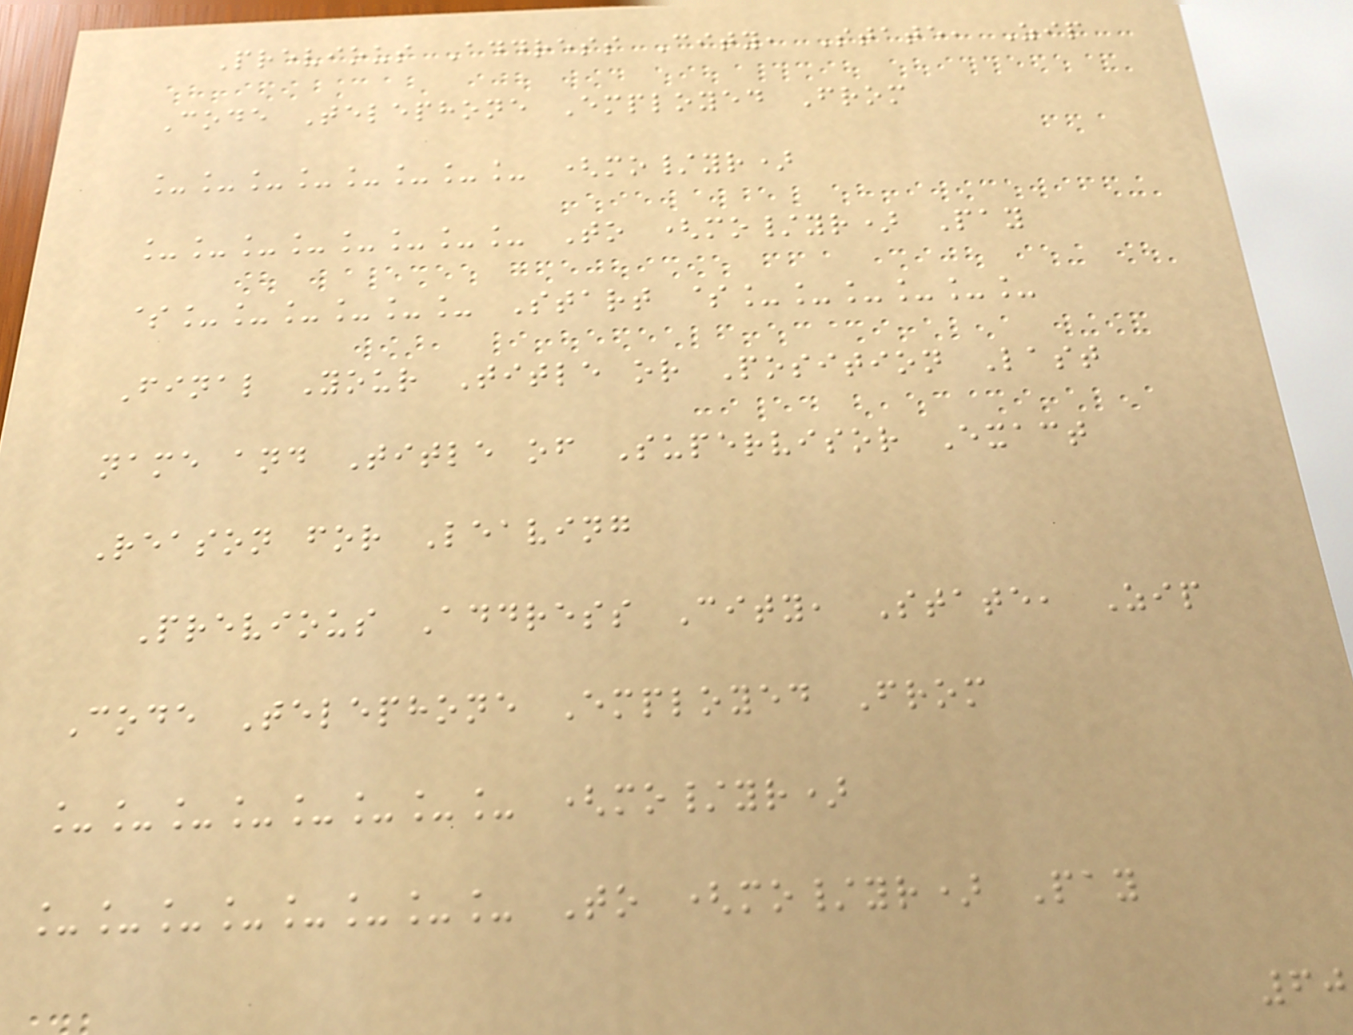Previous Address City, State, Zip
Code Telephone Employed From
________ (mo/yr)
________ To (mo/yr) Pay
$______ Start $______
Final Your Title or Position Last
name and Title of Supervisor Exact
Reason for Leaving
Previous Address City, State, Zip
Code Telephone Employed From
________ (mo/yr)
________ To (mo/yr) Pay
60
